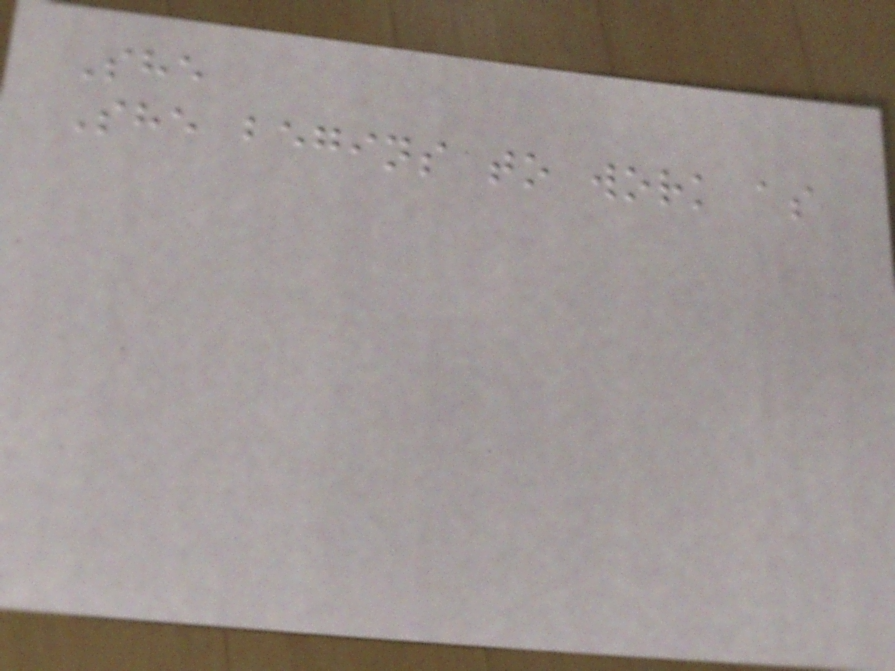She
She begins to work as
